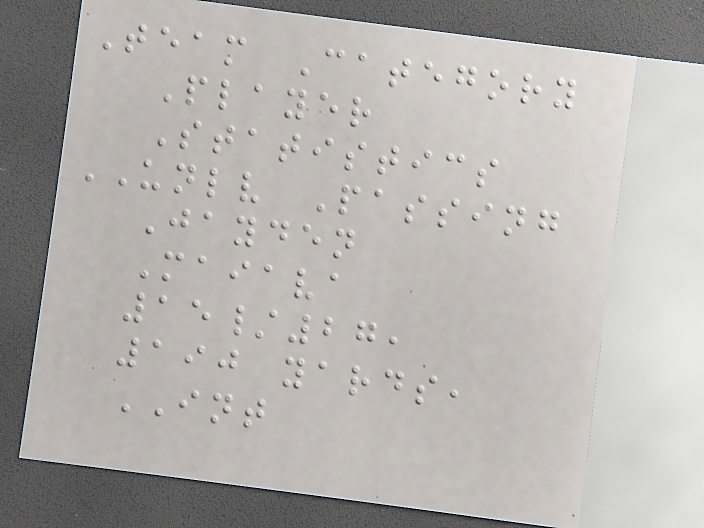Team Category
Player
Statistics
UNLV Passing
Jayden
Maiava
15/27,
190 yards,
INT
